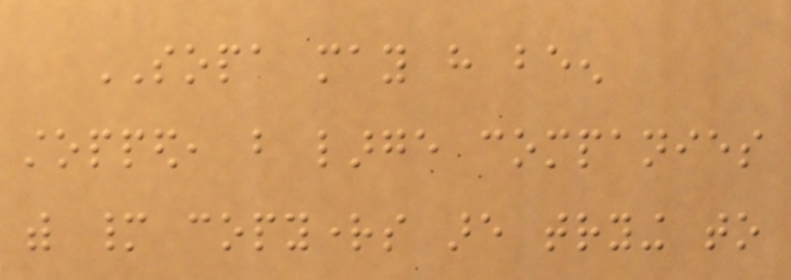SOPA may have been
stopped, but large companies
with many copyrights are trying to
